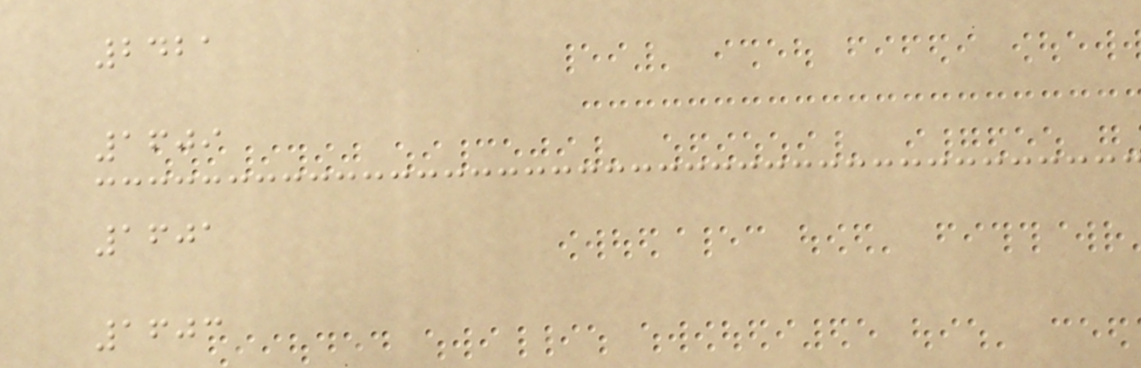2421
1609
1601
1603
